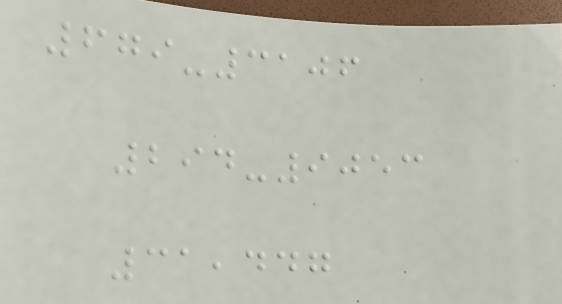679-3106
294-9053
31,447
